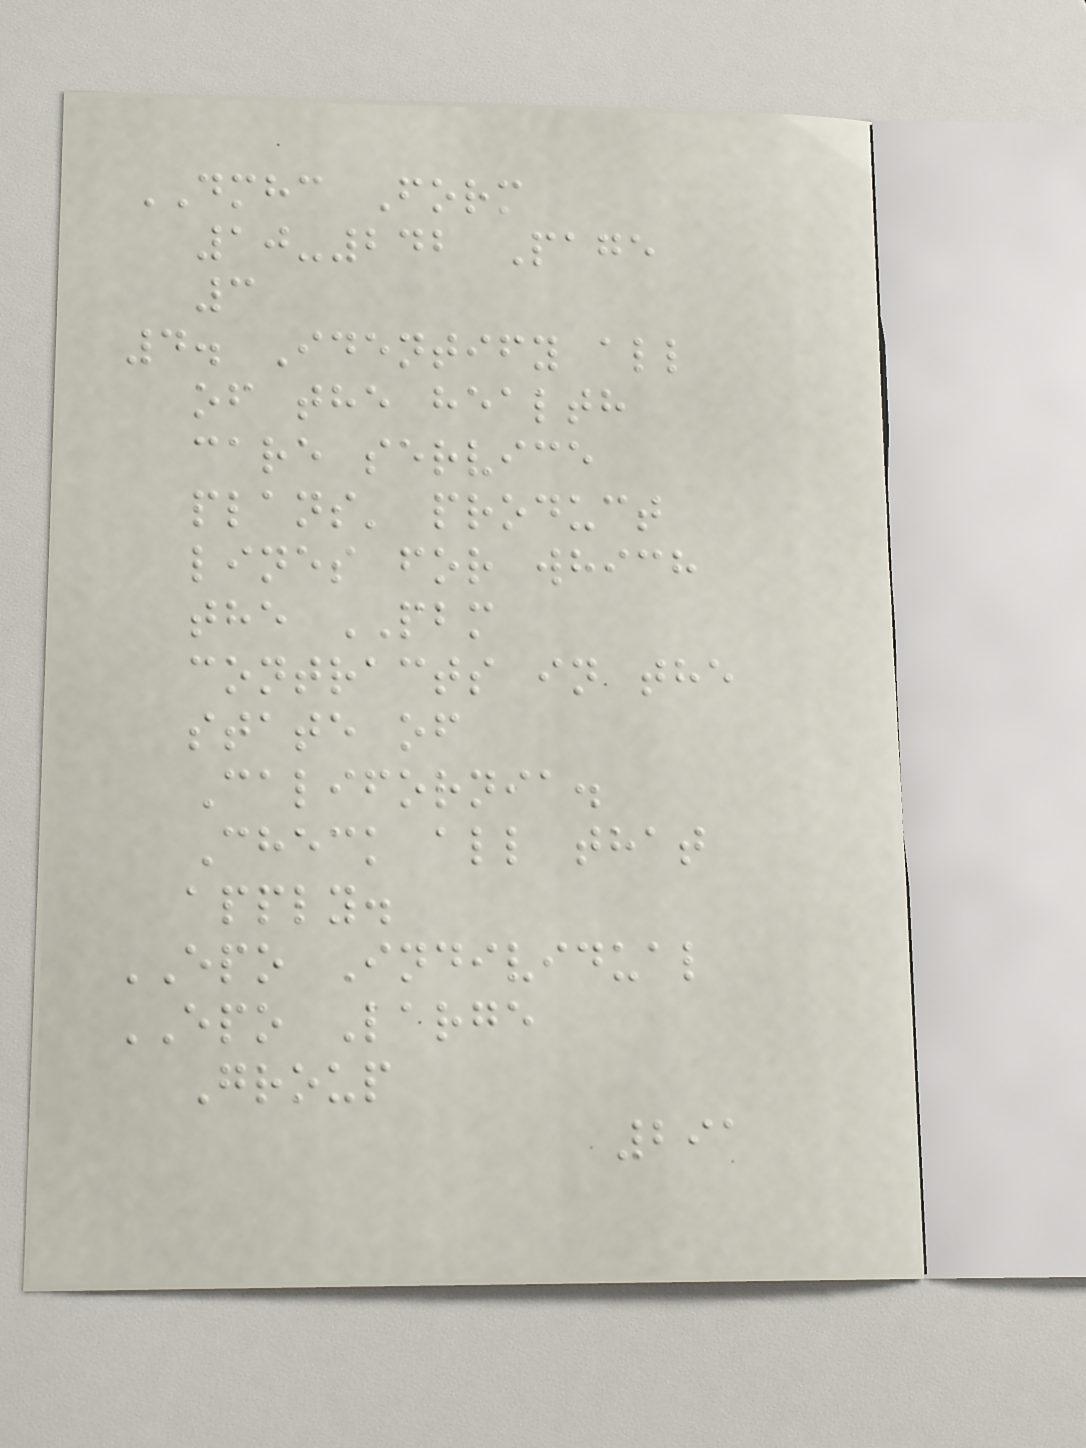DMHC Form
10-242 Page
3
4. Identify all
of the health
care service
plans' product
lines for which
the PBM
contracts in the
state of
California.
Check all that
apply.
EPO Individual
EPO Large
Group
291
